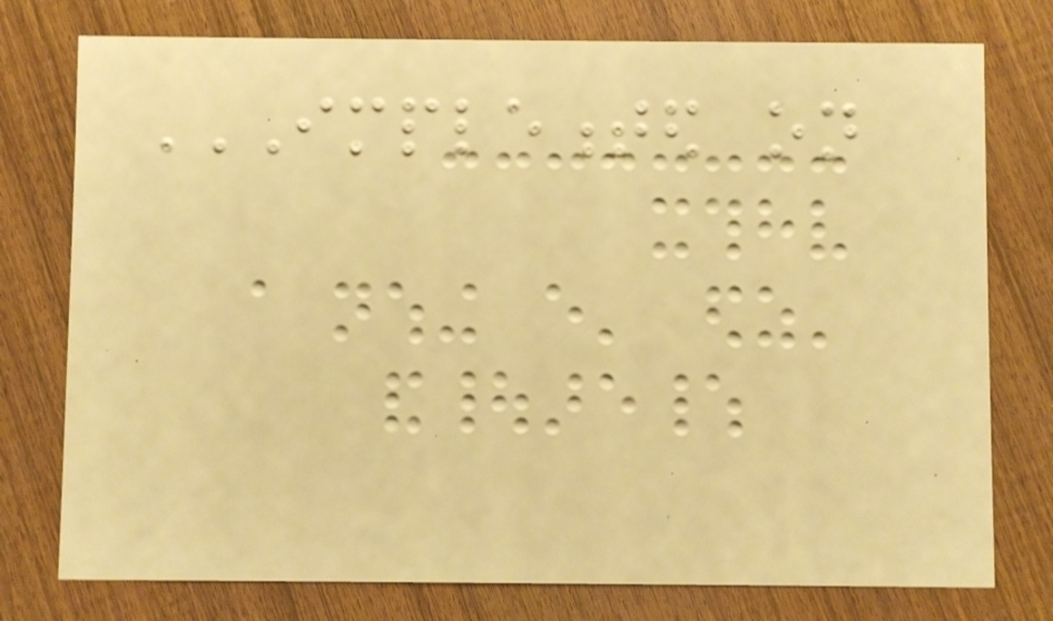IMPLEMENTED ON
